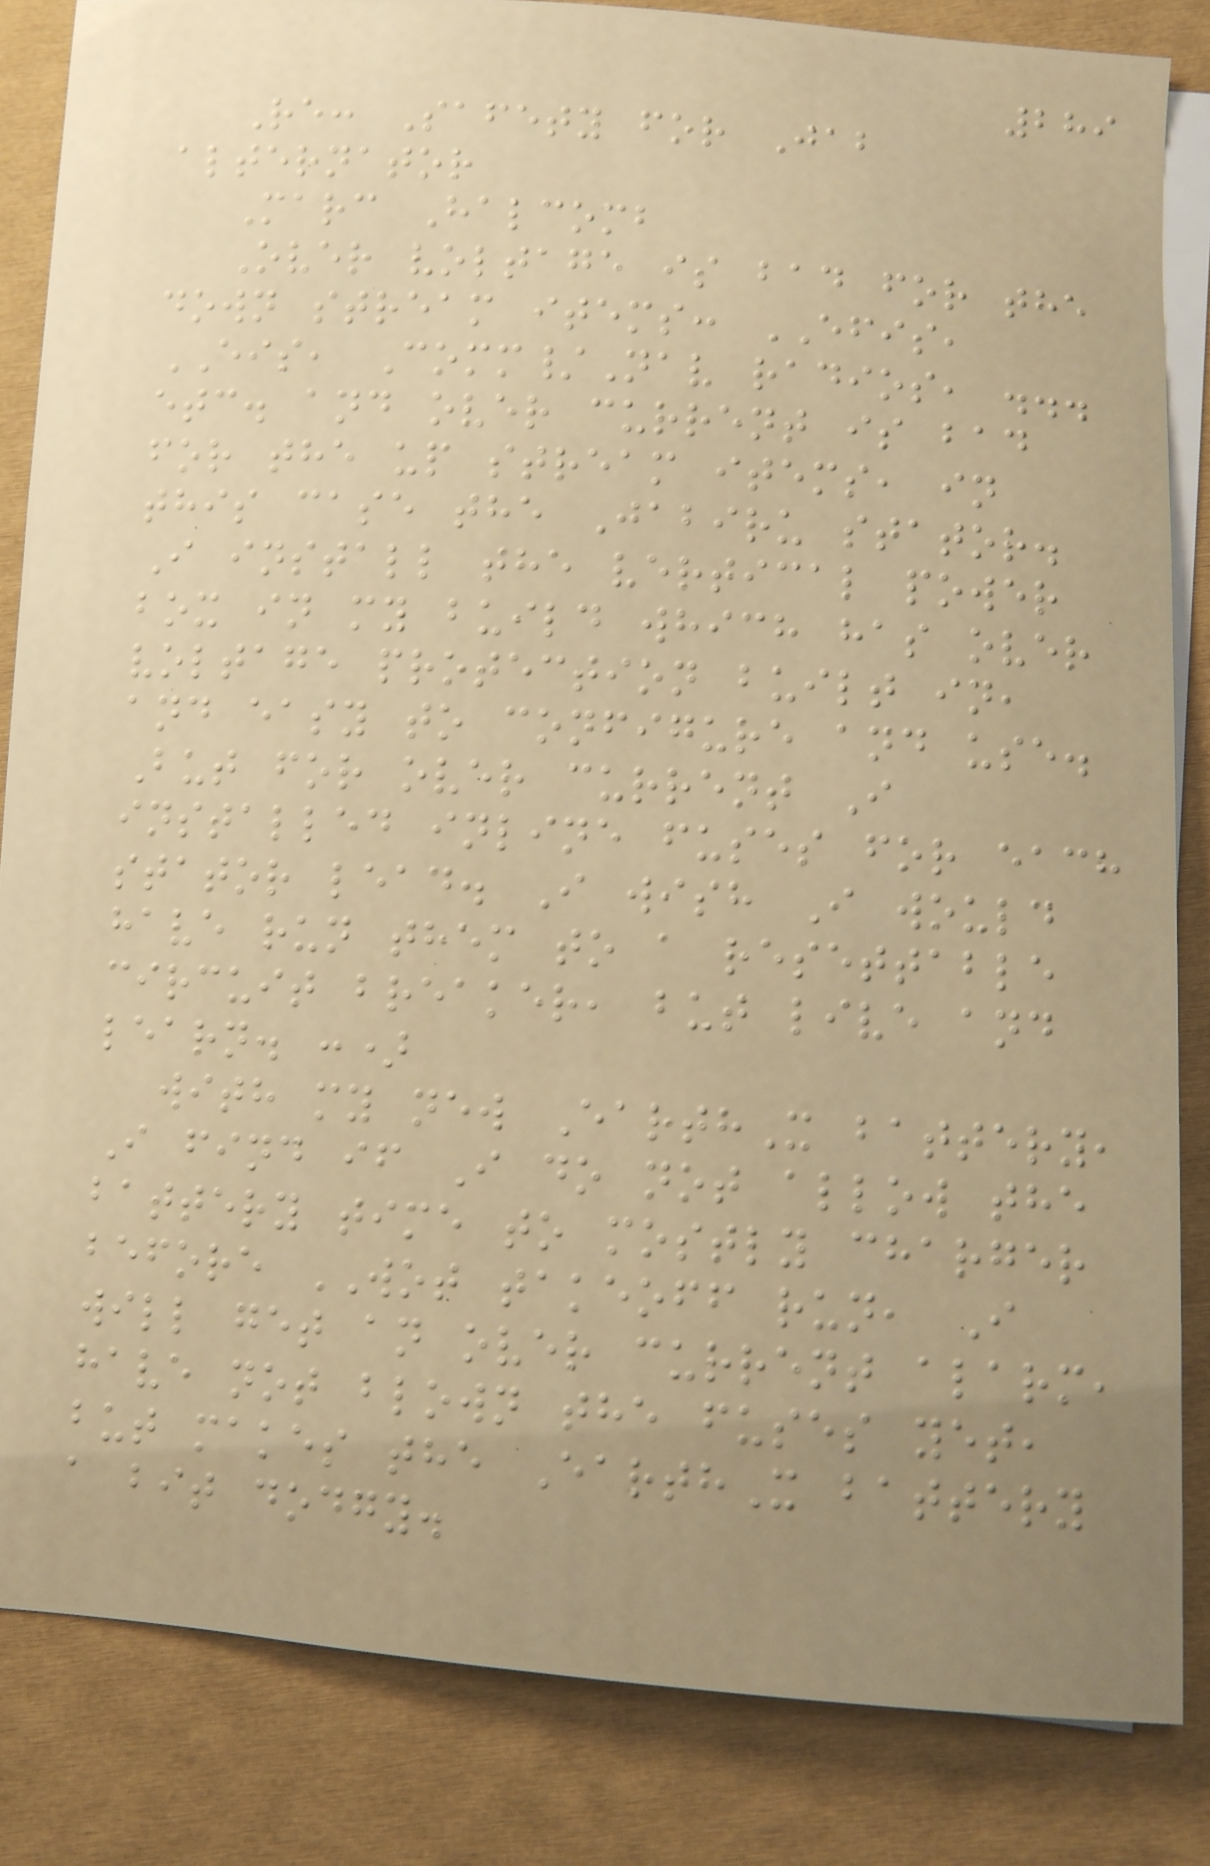289
Re: Safety for Jab
alternator
Marc Halcomb
Over voltage is bad for the
down stream items: EFIS,
EIS, Comm/Nav radios, ...
etc. and over current is bad
for the up stream items, in
this case the Jabiru stator.
I install the vertical power
box in my build which has over
voltage protection built in,
and easy to configure and use.
But for over current I
installed inline fuses for each
stator lead. I wish I would
have run them to a resettable
circuit breaker, but live and
learn. :)
with my new EarthX battery,
I find if I do not allow the
battery time to mostly charger
before WOT takeoff run, I
will get an over current alarm,
have not blown the fuses yet,
but makes the EarthX battery
a bit dodgy.
